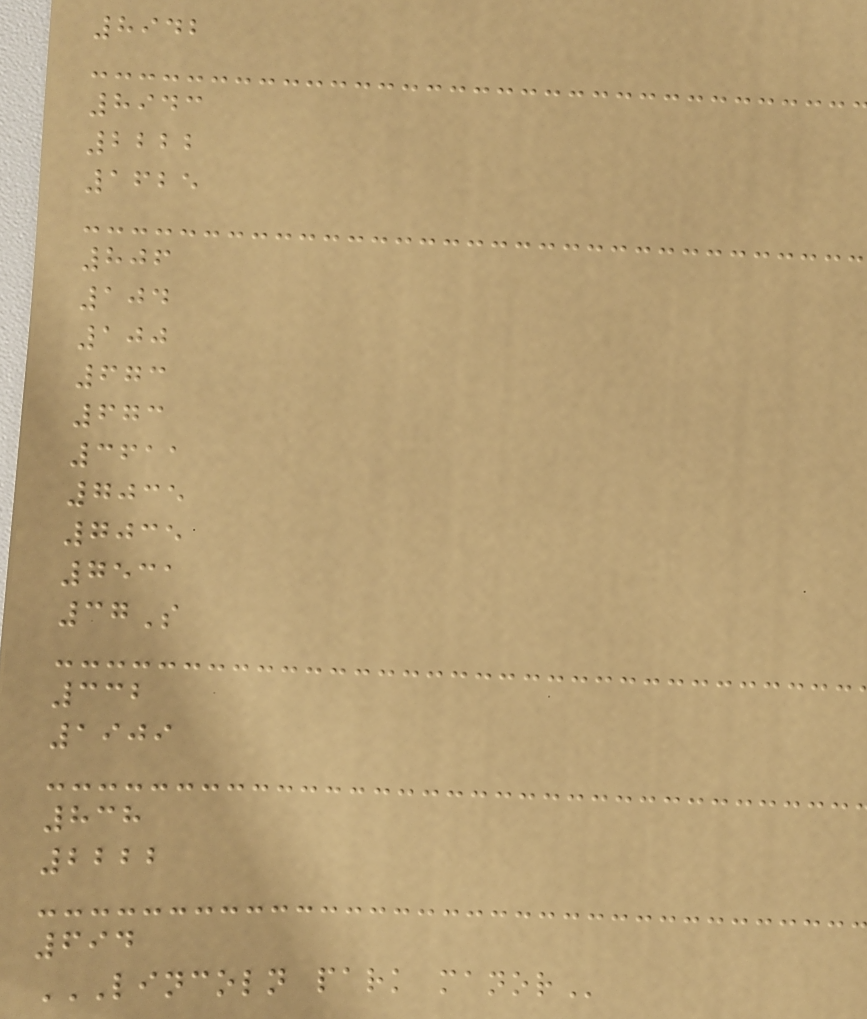8942
8943
2222
1625
806
104
100
673
673
3611
7035
7035
7531
37S
332
1909
838
2222
694
LINCOLN PARK MANOR
